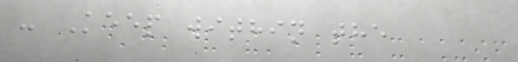- Keep within the
